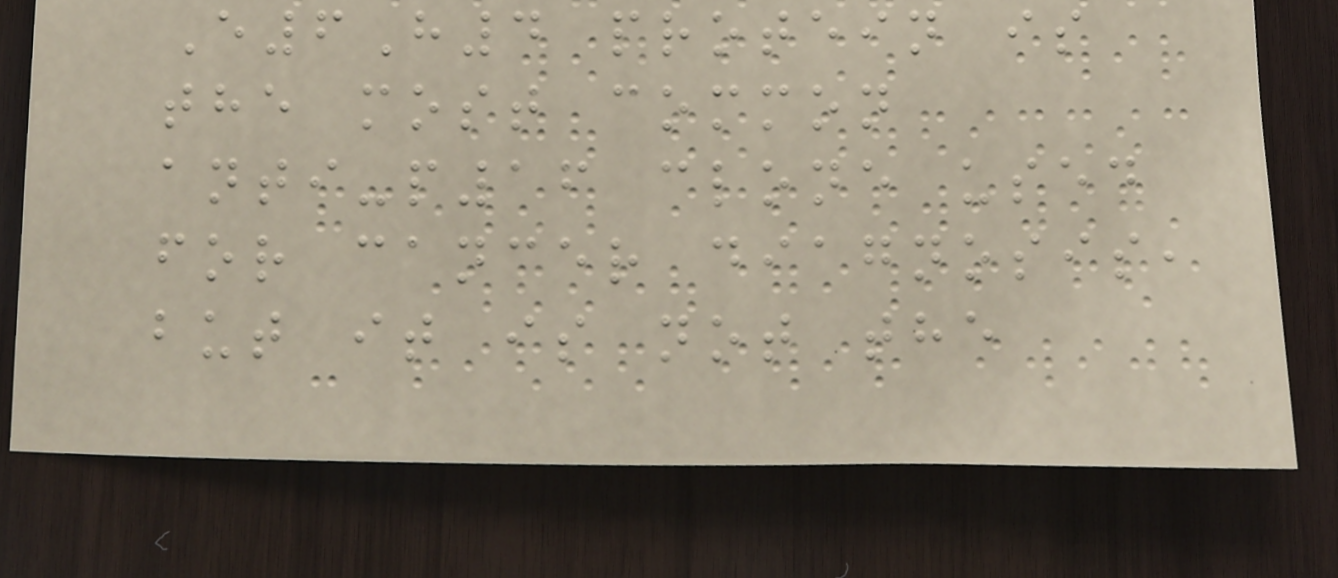E6H4 protein is
the most common
anti-p16 clone used
for cancer diagnosis,
but it is not the
